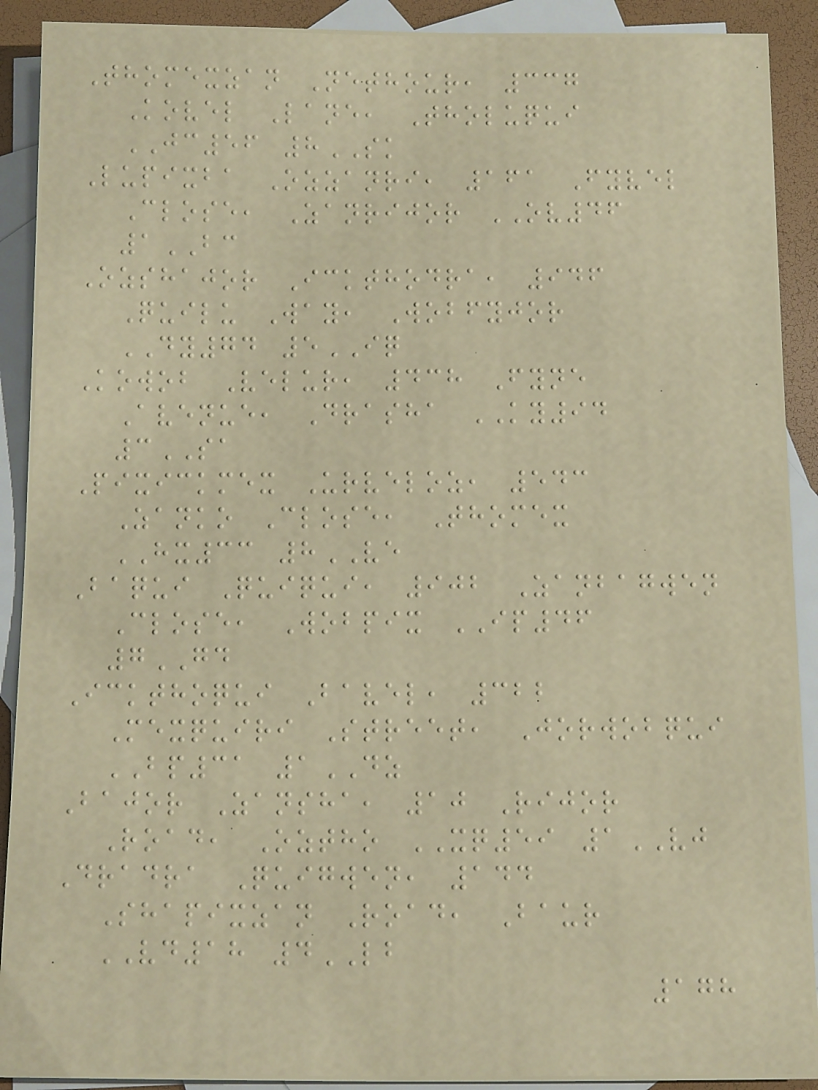Thomexzan Nethour, 337
Kovel Lane, Tholuqui
JC56 8SK
Lupixba Ozzanri, 161 Fyvel
Close, Zanrijor OV46
1BC
Ozshajor Ickthodra, 946
Quilu Way, Wobfyjor
DY74 5IQ
Kowob Velur, 438 Fyne
Avenue, Drasha KY94
3SA
Pixickmex Urveloz, 543
Zanko Close, Thomex
HX33 8VE
Baqui Quiqui, 902 Zanbagwen
Close, Wobpix IP46
7GD
Ickthoqui Bavel, 322
Mexquiri Street, Jorwobqui
BP31 1DZ
Bajor Zansha, 10 Rijor
Road, Oztho XQ59 1VJ
Dradra Quigwen, 144
Shapixzan Road, Baur
VD18 4LB
178
